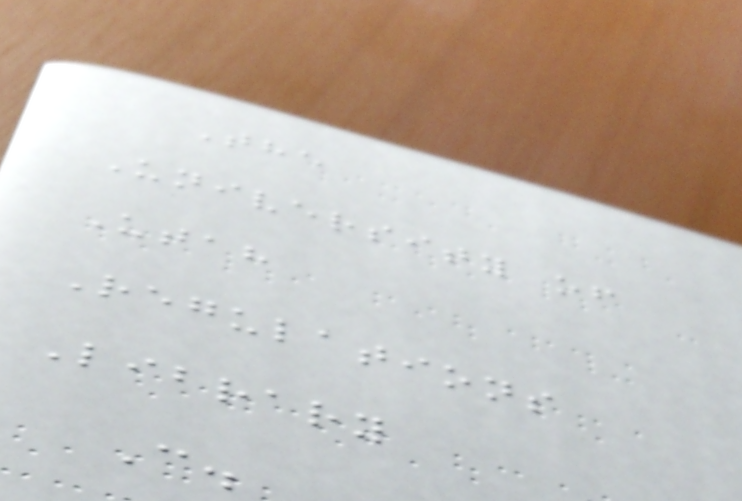The
University of
Utah
Regulations
Library
C.
